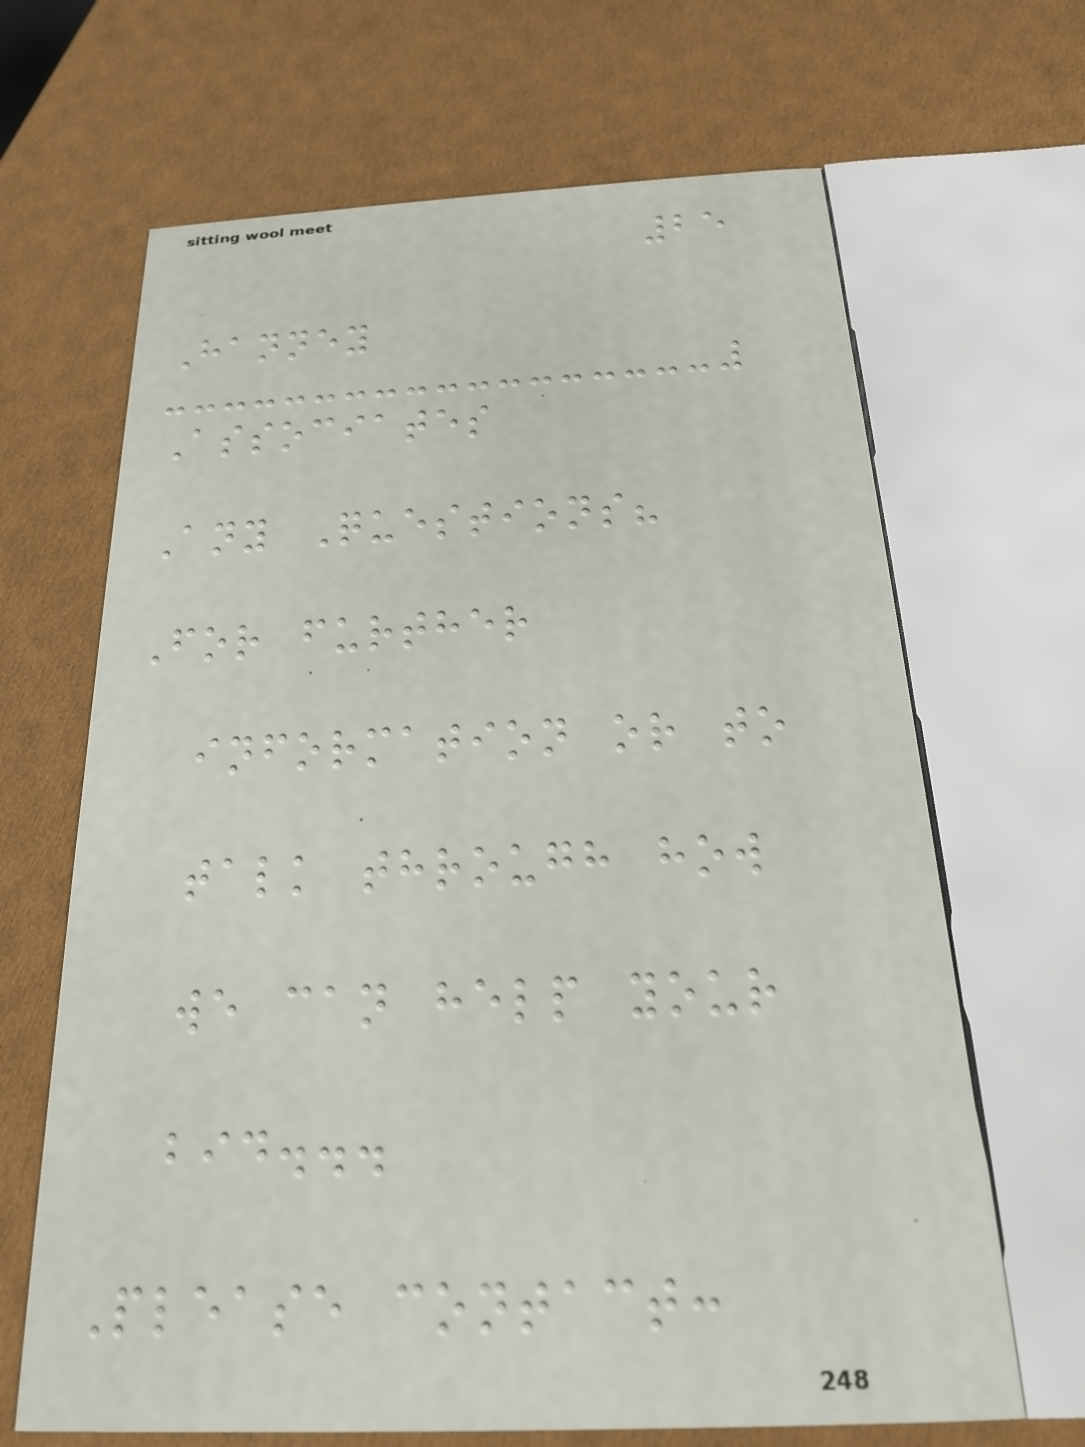25
Hanney
Associates
Any Questions?
For further
information or to
talk through how
we can help your
bid...
Please contact:
